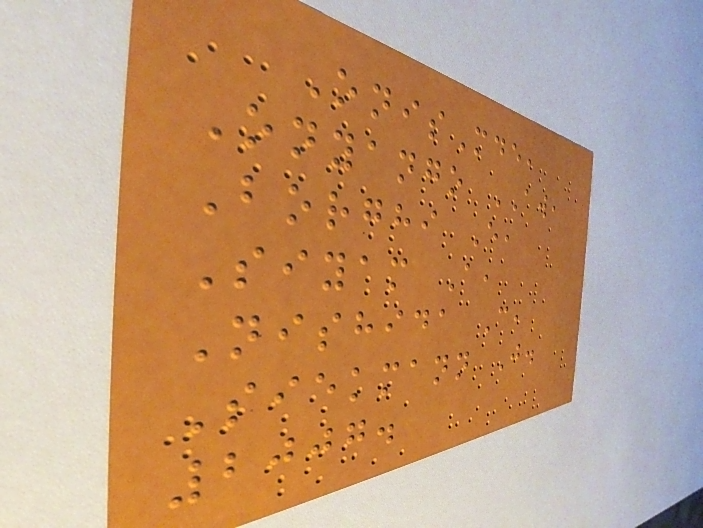OnisMde,
Onyango AW,
Borghi E,
Siyam A,
Nishida C,
Siekmann J.
2007.
